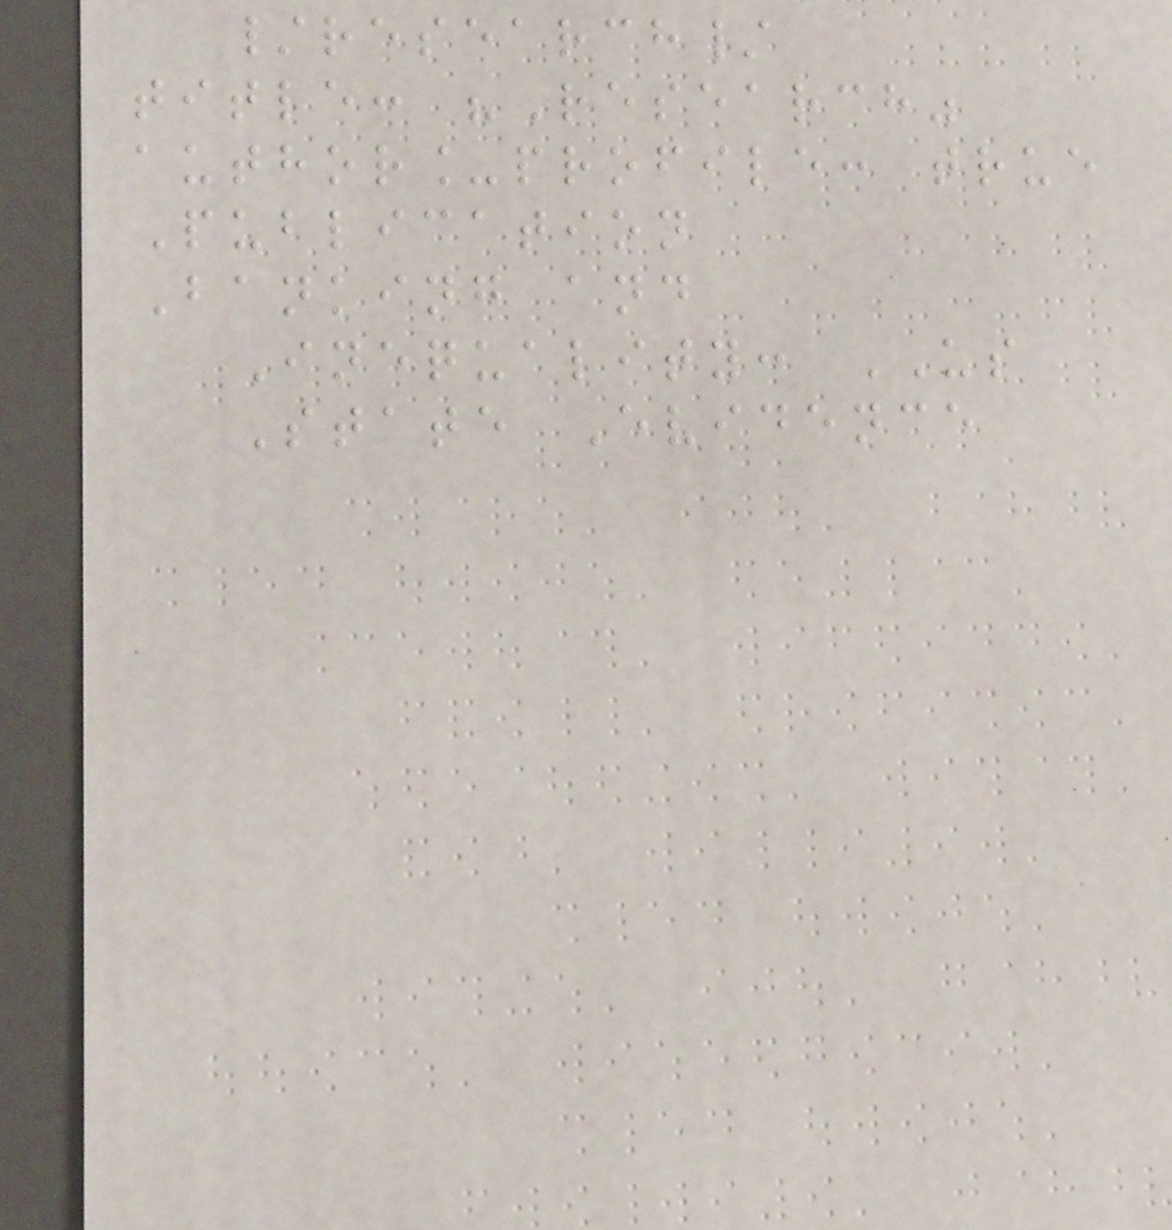/research/
title: "Research"
author_profile: true
Publication
Banking and
Inequality: US
State Evidence
